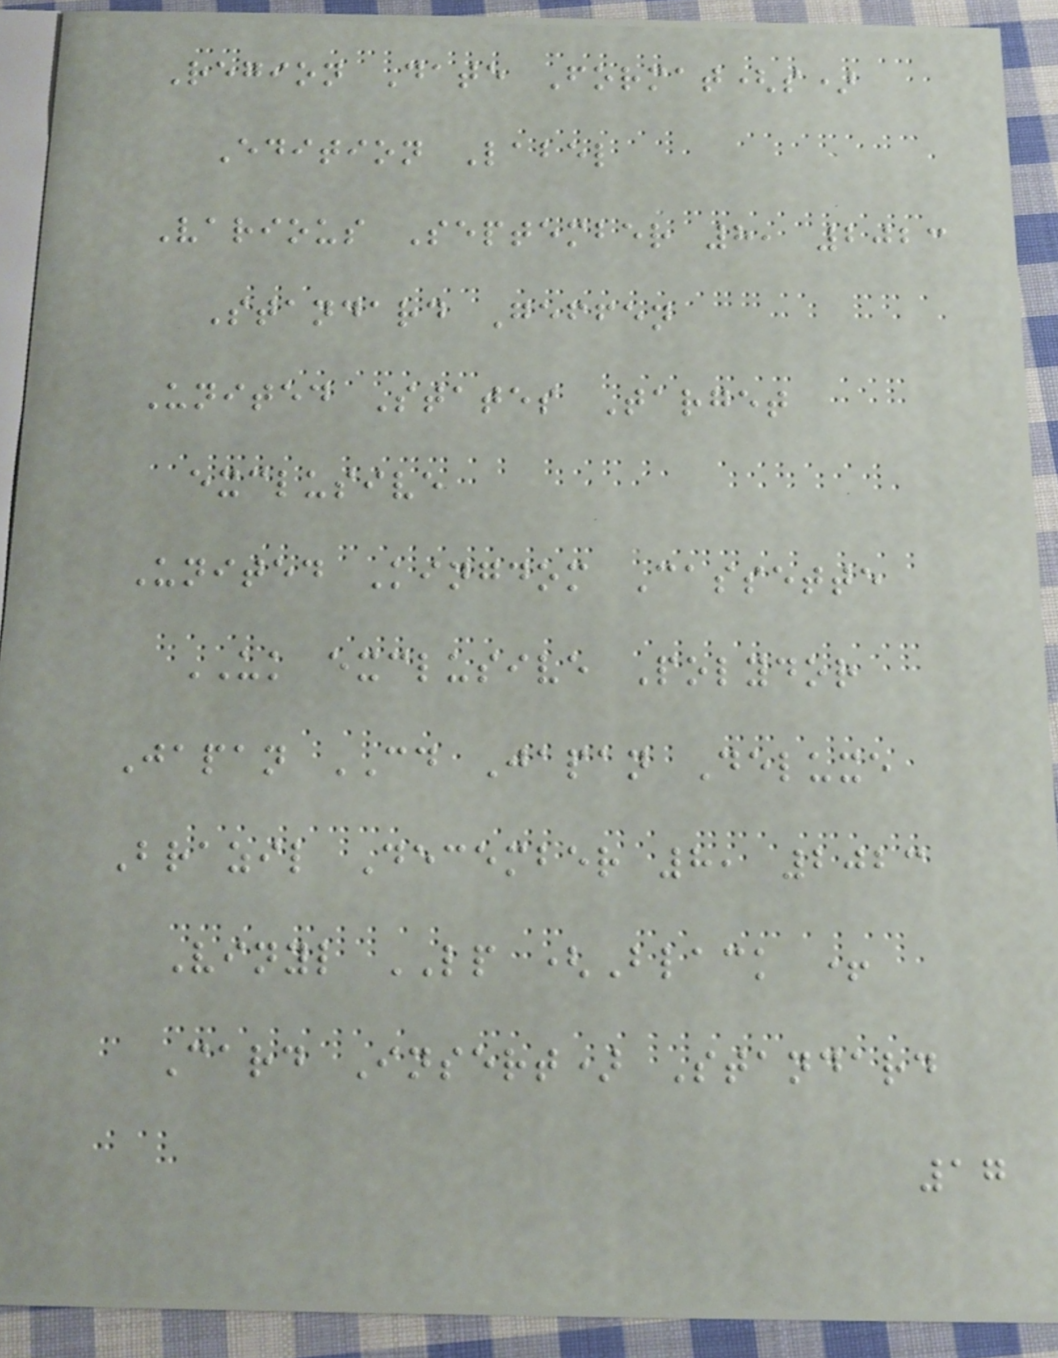Region Date Format(s)
Edition Label
Various September 8, 2023
Standard Geffen
United States Target
exclusive
United Kingdom Cassette
UK exclusive Polydor
Japan CD Japan Deluxe
Brazil December 8, 2023
Vinyl LP (Black +
Card Insert) Standard
17
